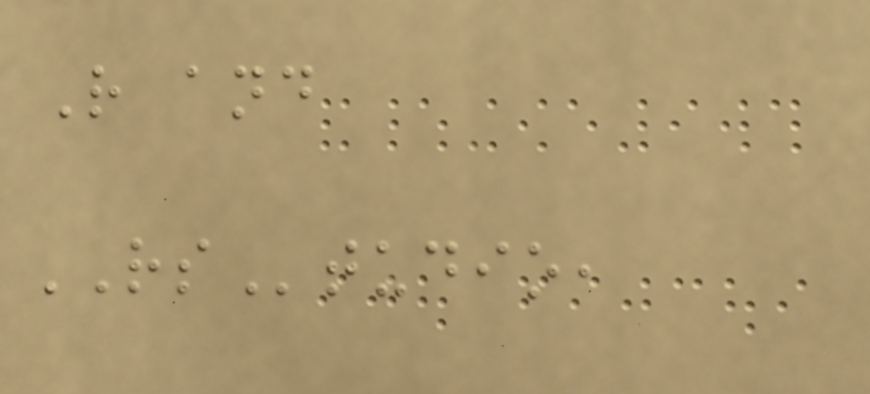R and
RStudio,
